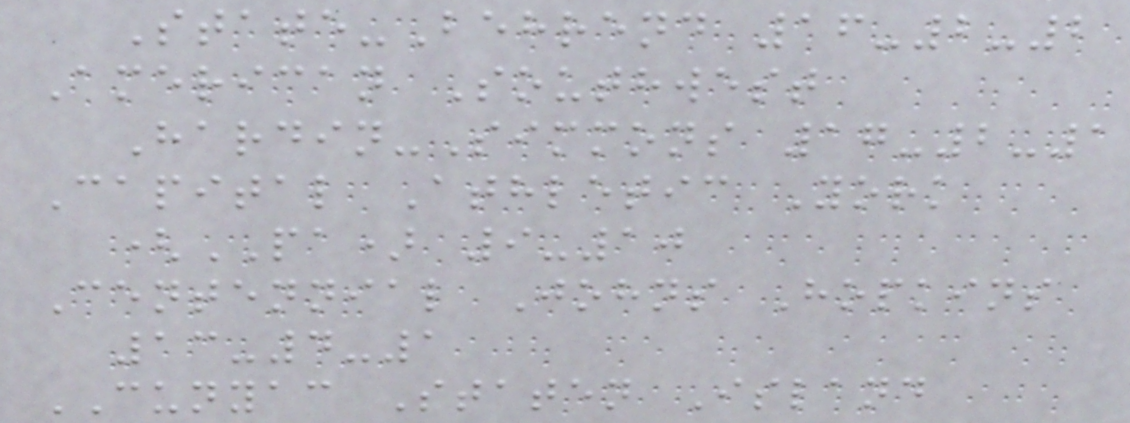State-Behrend 16-2-2
American Southwest
Hardin-Simmons 17-2-1
Capital Athletic York
(PA) 9-10
Centennial Johns Hopkins
13-4-1
CUNYAC Staten Island
